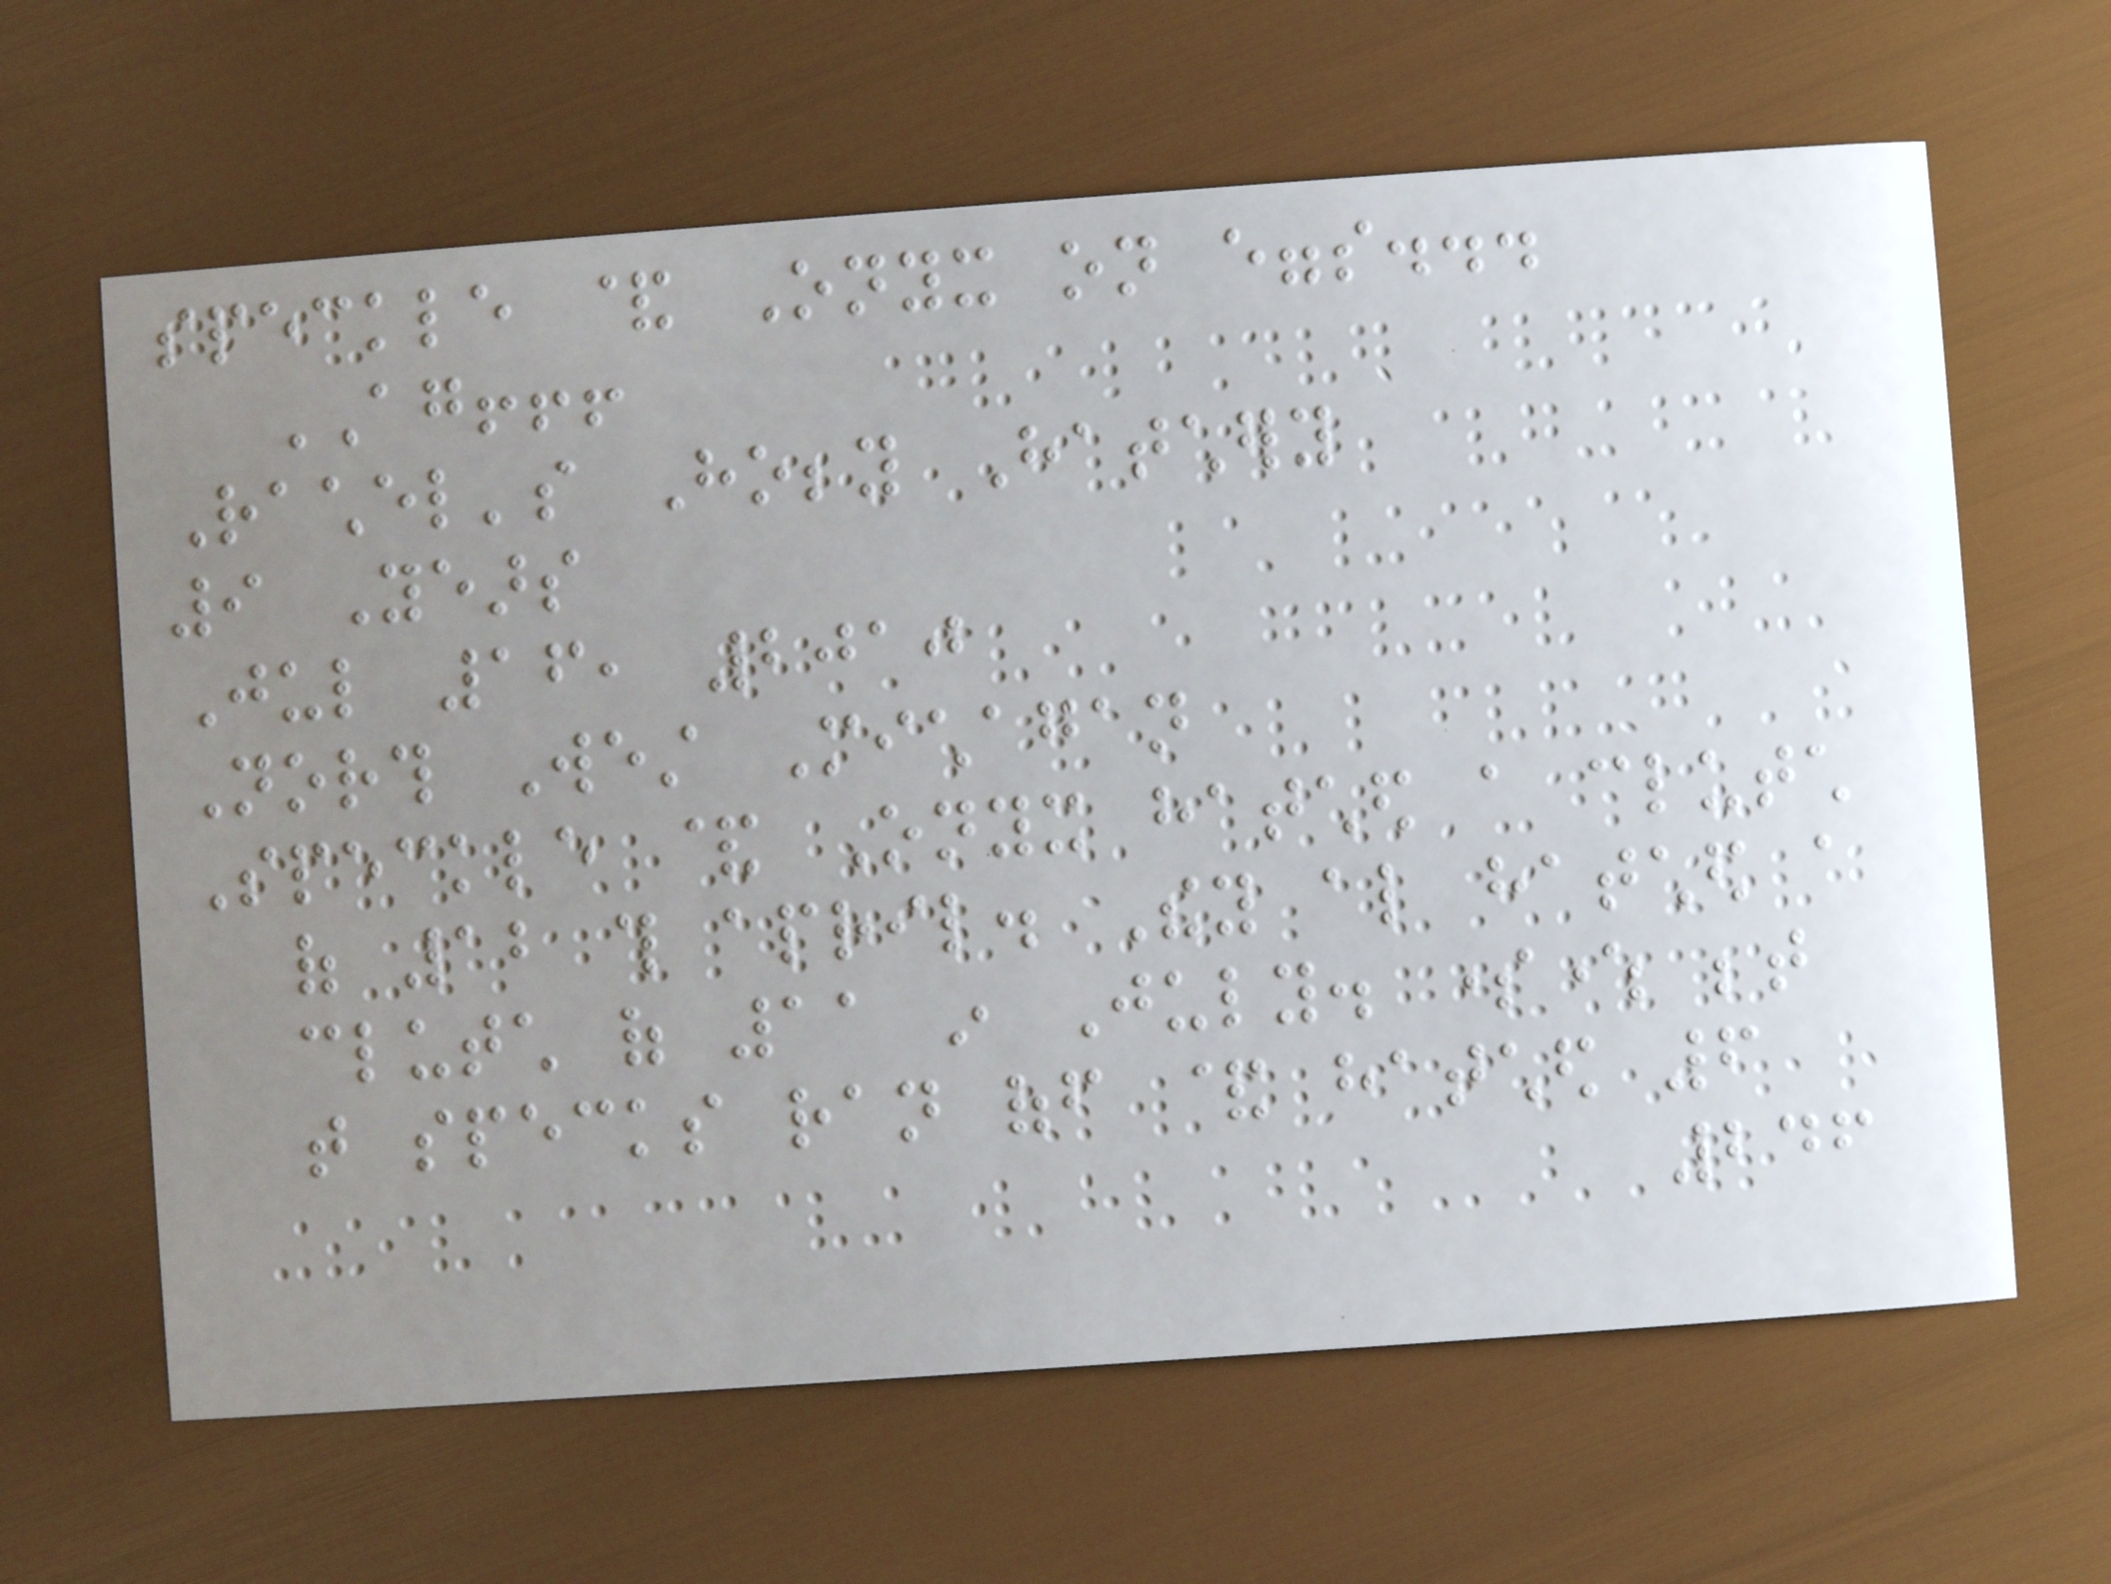speckle & Onyx on eggs...
AGAIN!!!
Rachel's Hobby Hatchery
9 Years
Jul 16, 2010
North West Michagan
Speckle & Onyx hatched a clutch
of 12 this april. They also hatched a
clutch of 11 in July. somewhere between
that specks ran off & hatched 6
246
